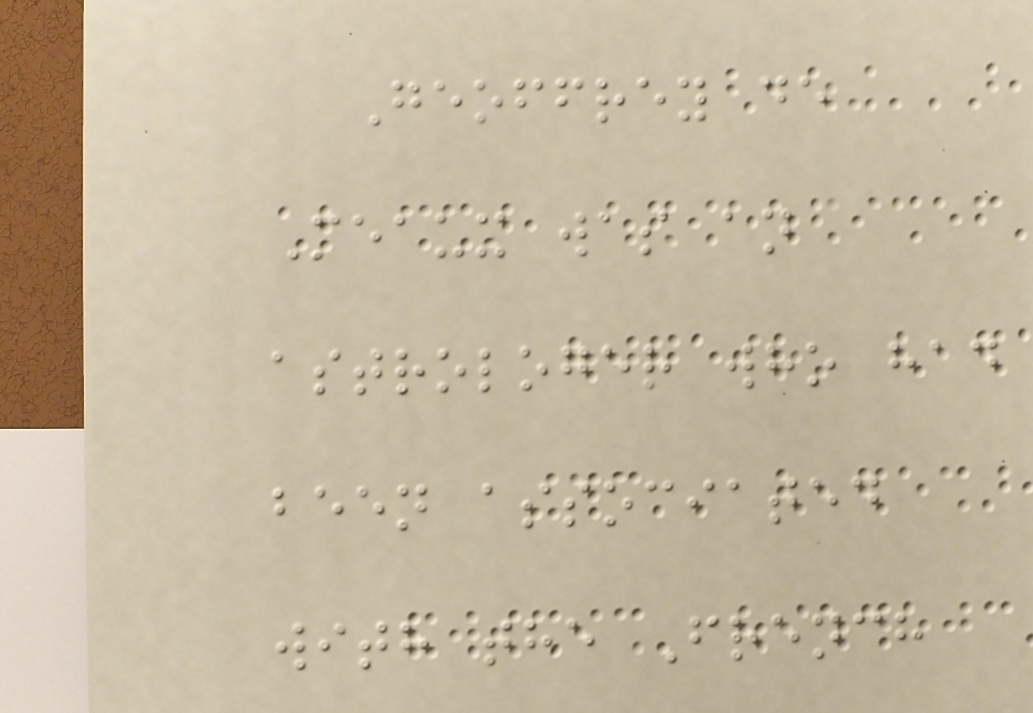Geoffrey de
Meaux was an
astrologer who had
been associated
with the French
